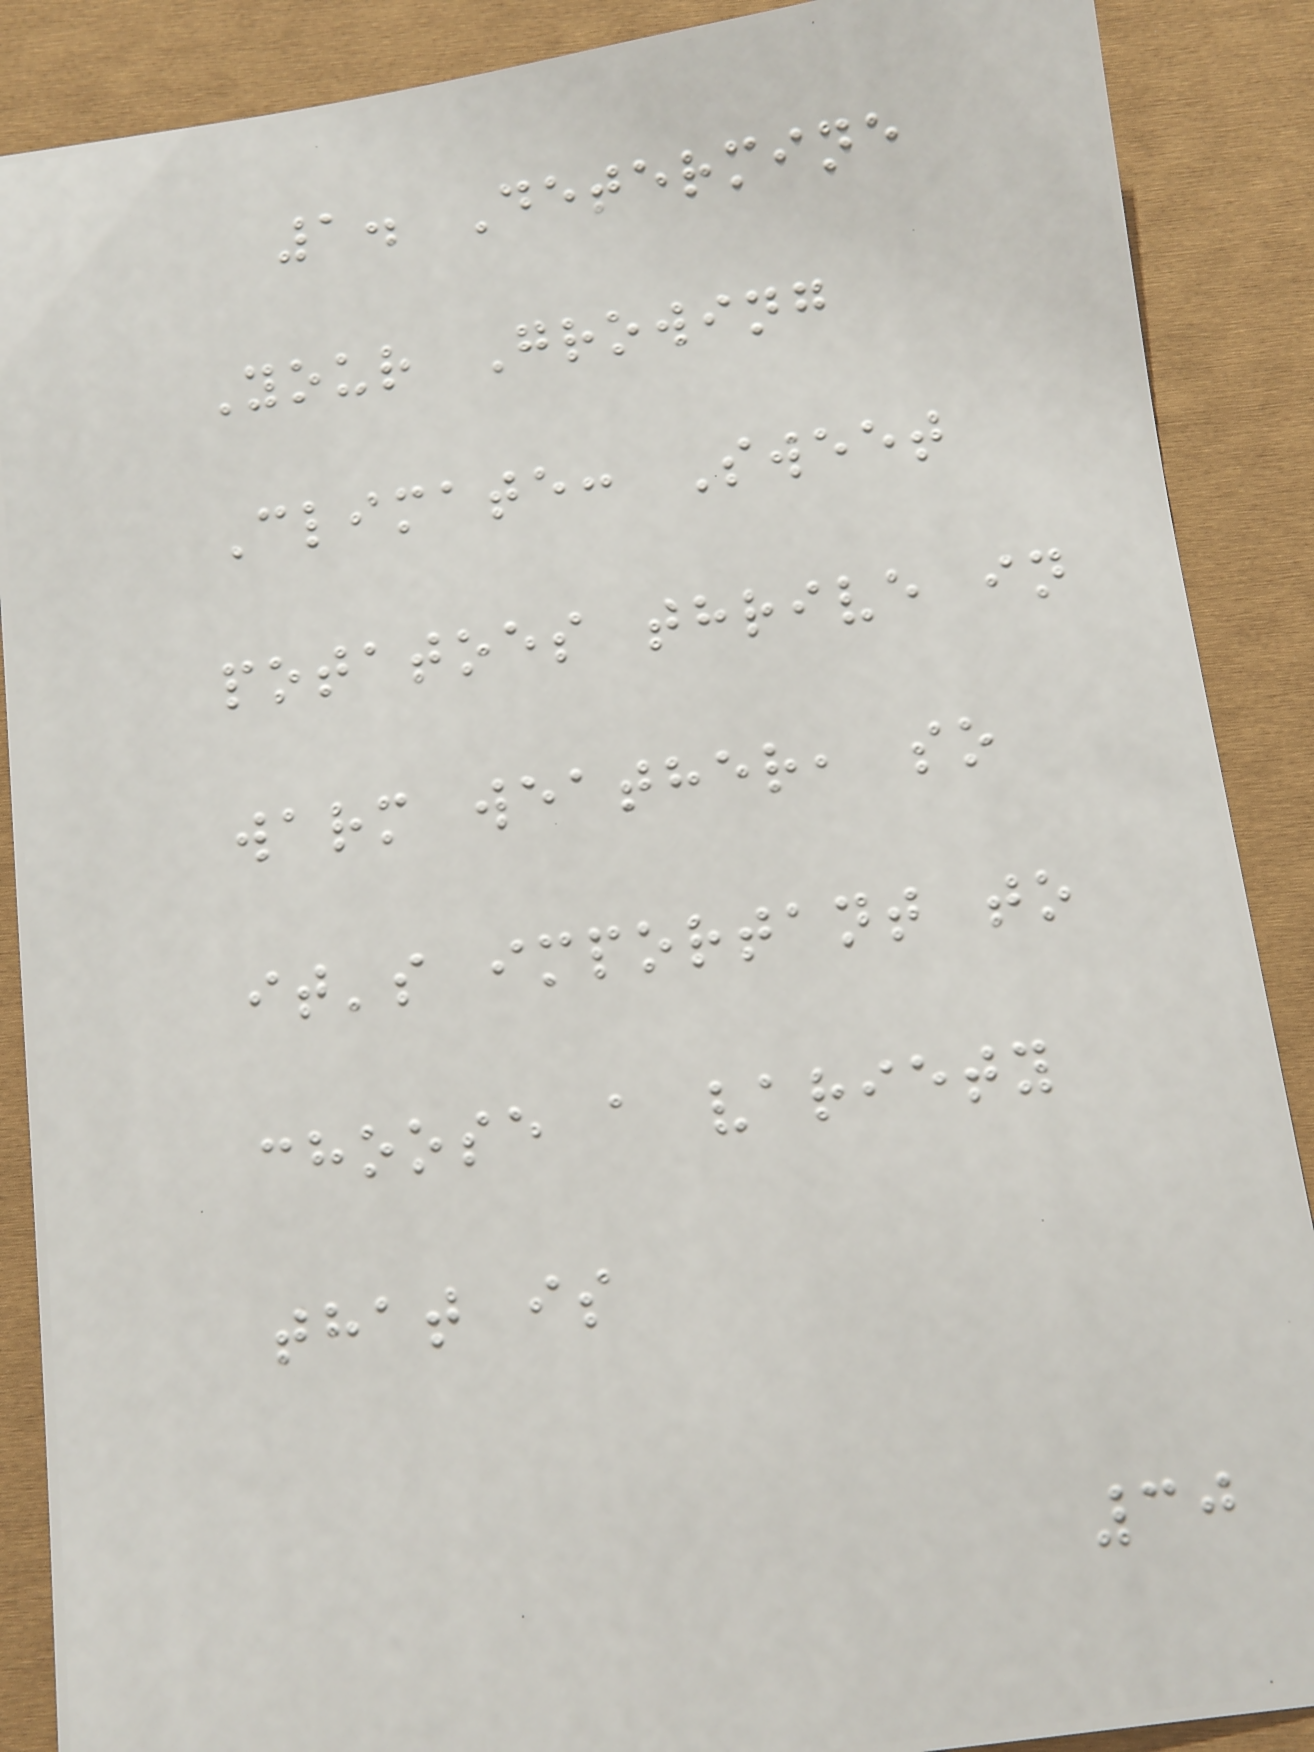1. Determine
Your Growing
Climate: Sweet
potatoes thrive in
warm weather, so
it's important to
choose a variety
that is
30
